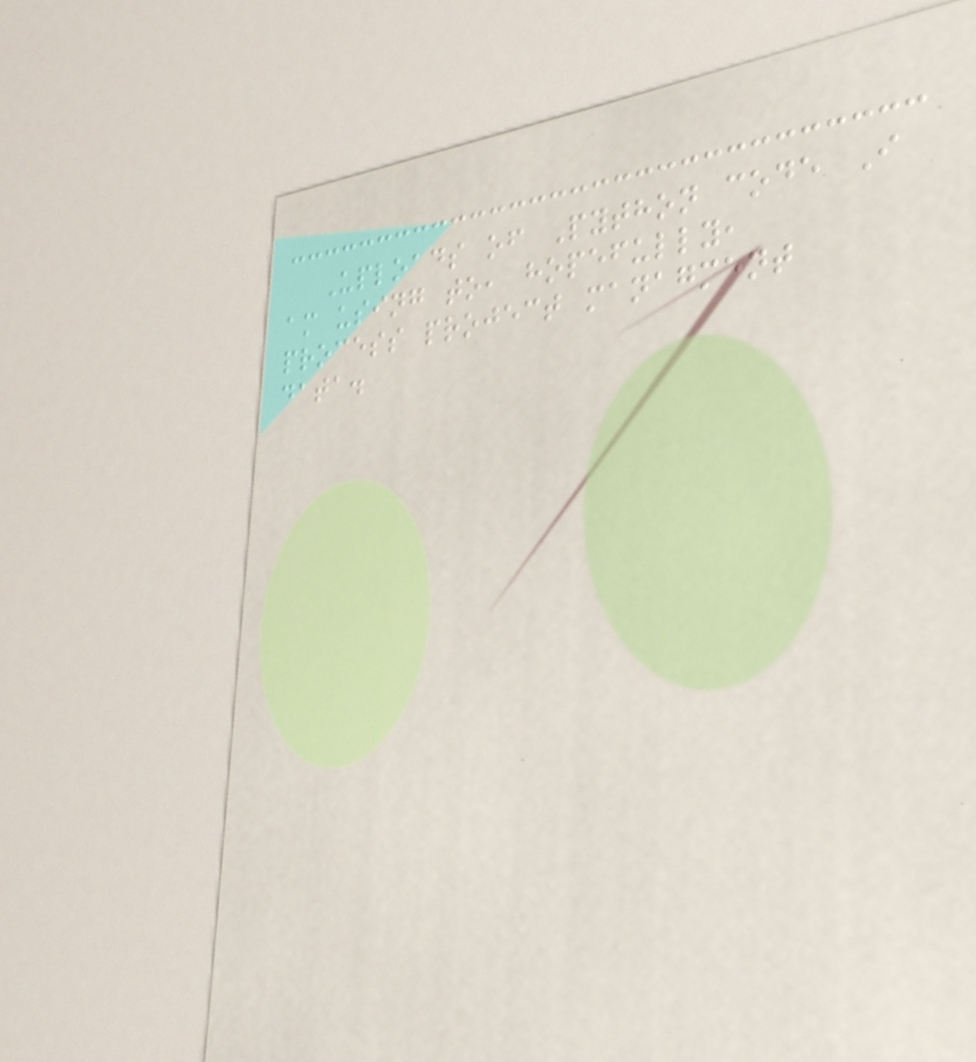Uploads of Python code I
am using to, hopefully,
process project managment
data.
